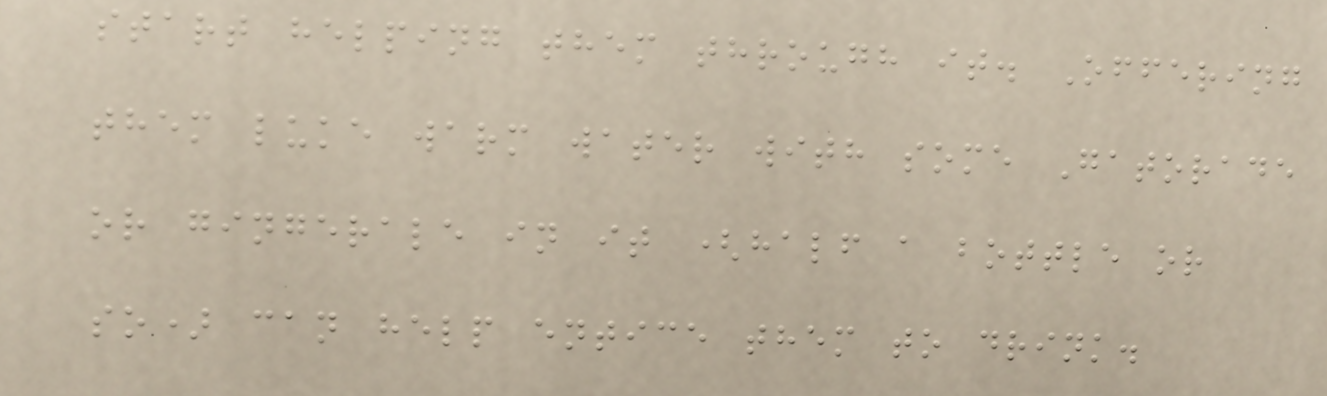start helping them through it. Offering
them luke warm water with some Gatorade
or gingerale in it (half a bottle or
so) can help entice them to drink.
